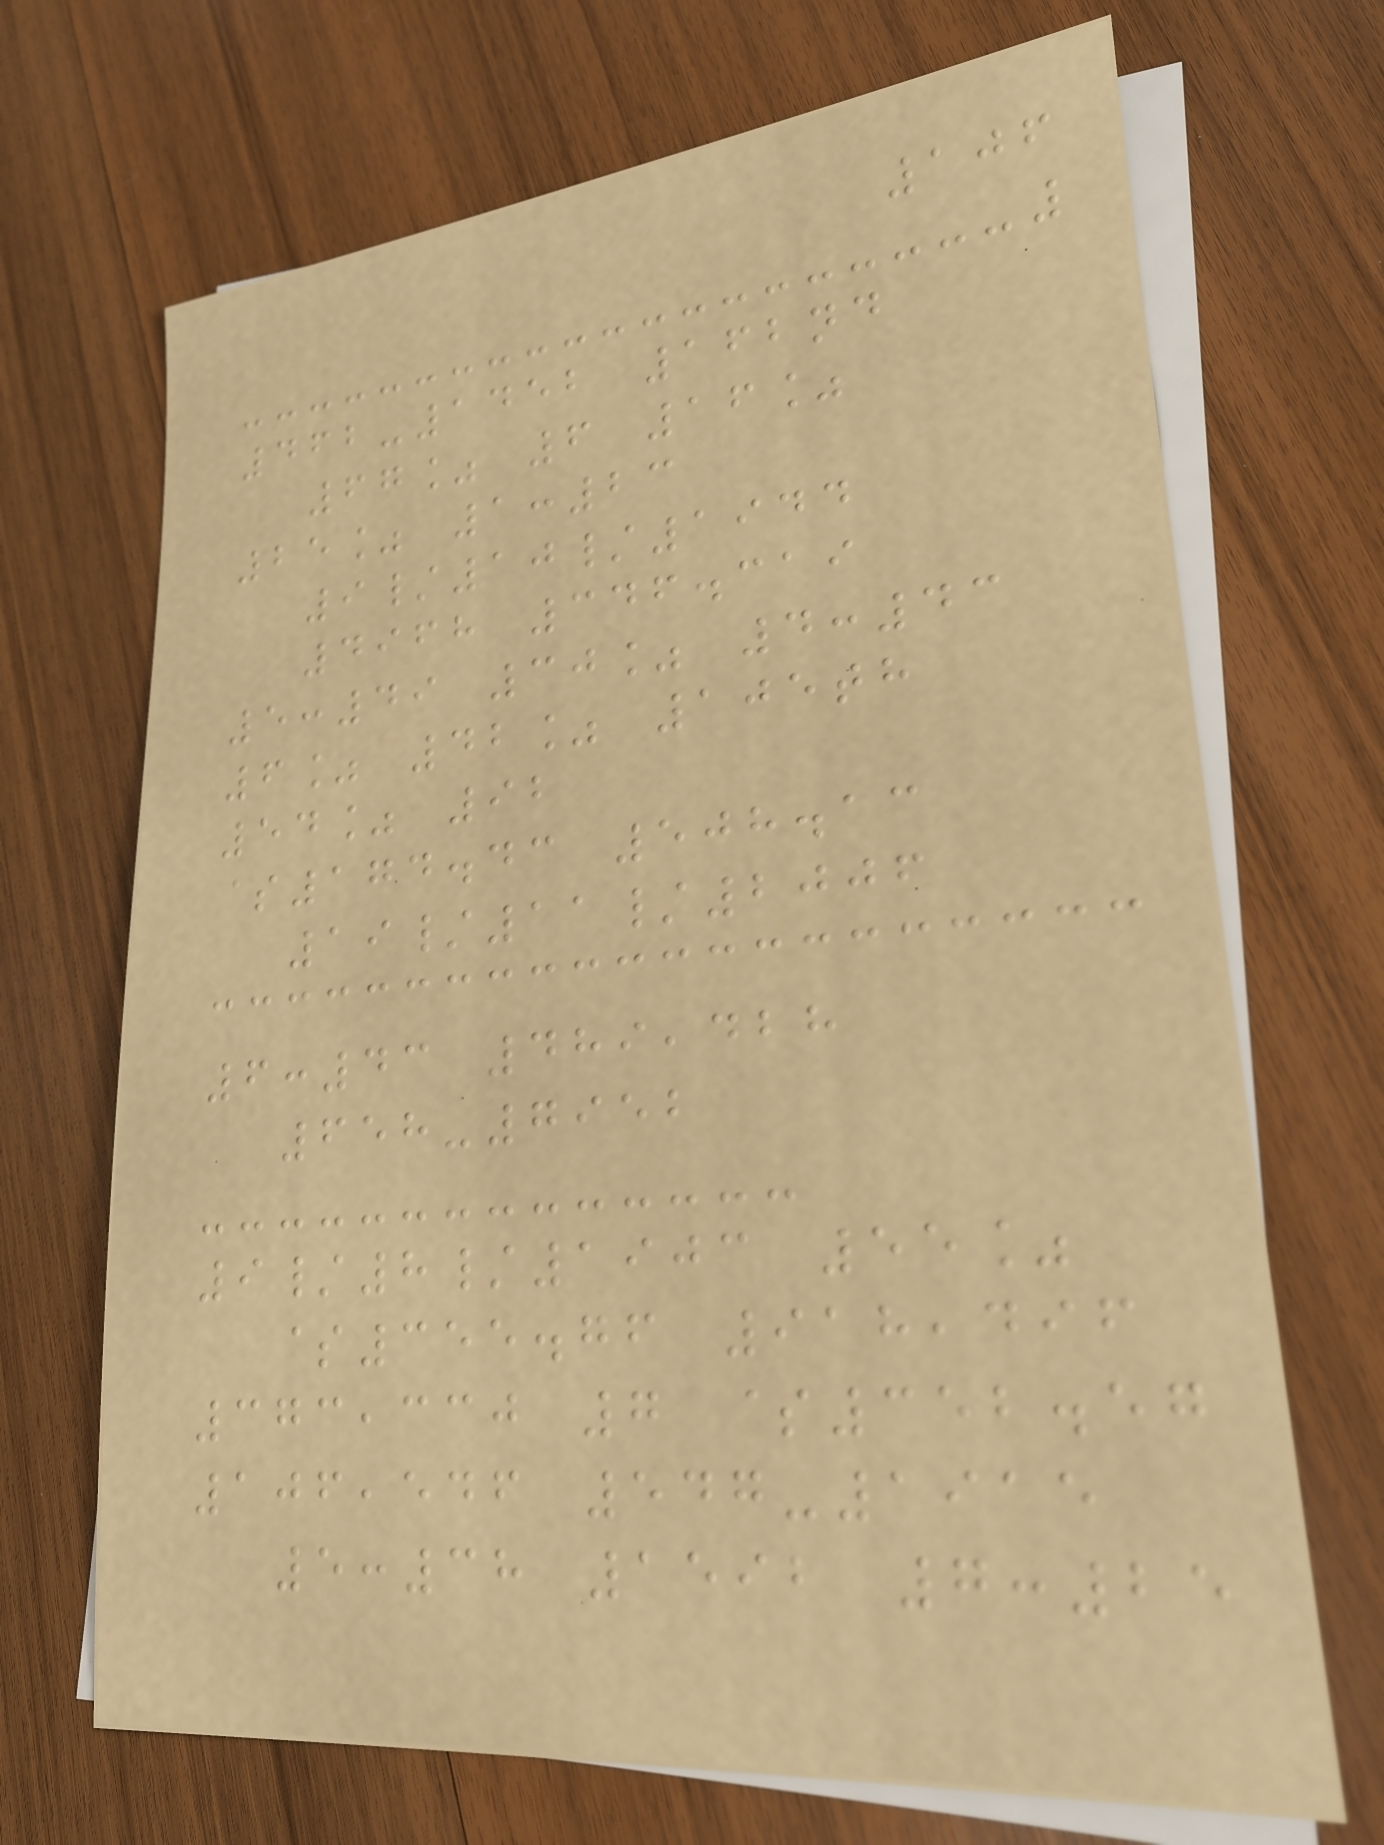106
462-1452 162nd
67% 6 16%
25% 1:23
9/10/1944
4968 346.319
5:49 30% 4:43
6% 42% 105th
54% 92
$174.43 508.13
19/11/2006
6:43 489,428
658-7952
9/8/1903 55%
$355.76 918,496
373,330 7 $352.57
106,546 547-1915
5:38 1592 7:25
